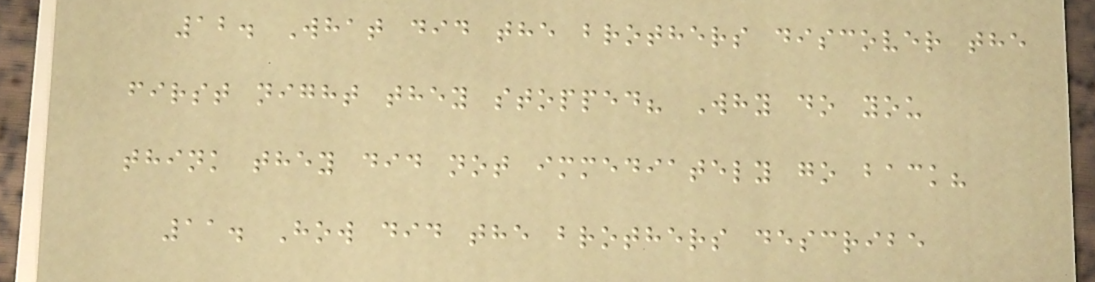12. What did the brothers discover the
first night they stopped? Why do you
think they did not immediately go back?
11. How did the brothers describe
